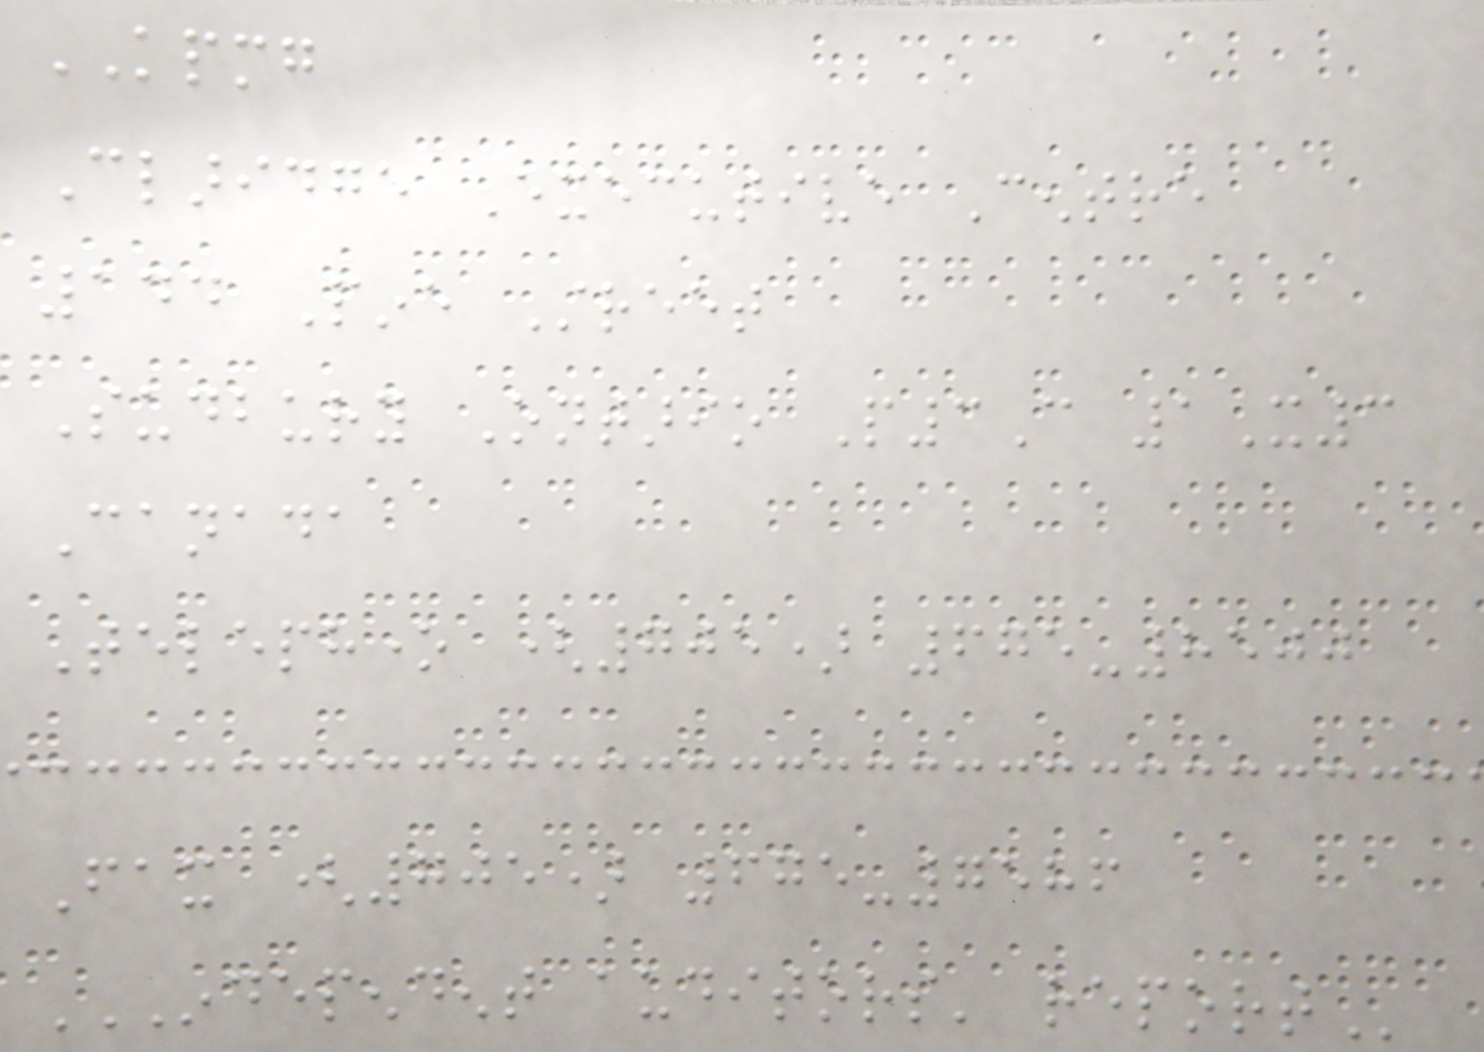KPMG
Claridge Executive Centre
144 Pine Street
Sudbury Ontario P3C 1X3
Canada
Telephone (705) 675-8500
Fax (705) 675-7586
INDEPENDENT AUDITORS' REPORT
